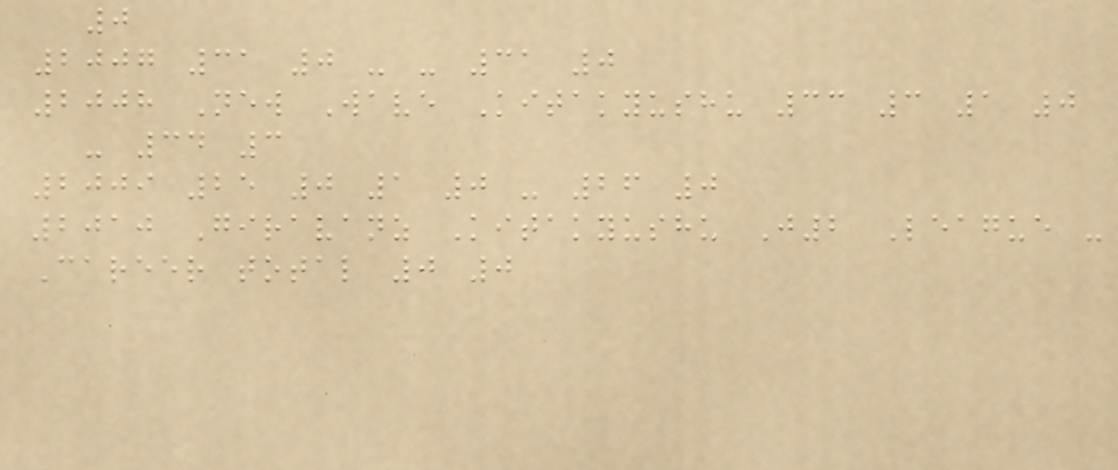0
2007 31 0 - - 31 0
2008 New Wave Kitakyushu 33 3 1 0
- 34 3
2009 25 0 1 0 - 26 0
2010 Giravanz Kitakyushu J2 League -
Career total 0 0
